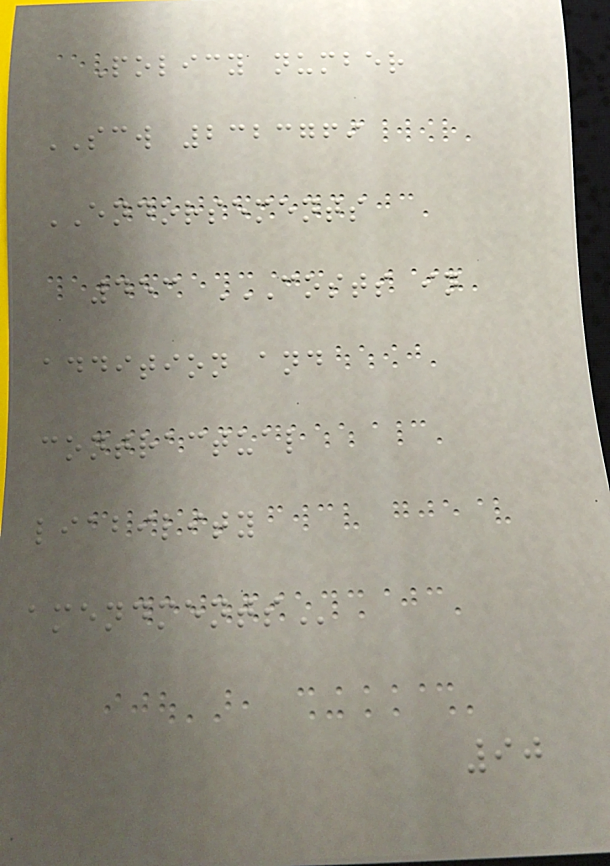Policy number
SCW 2323769
ENDORSEMENTS
453 COSTS IN
ADDITION AND
CONTRACTUAL
LIABILITY
AMENDMENTS
90
